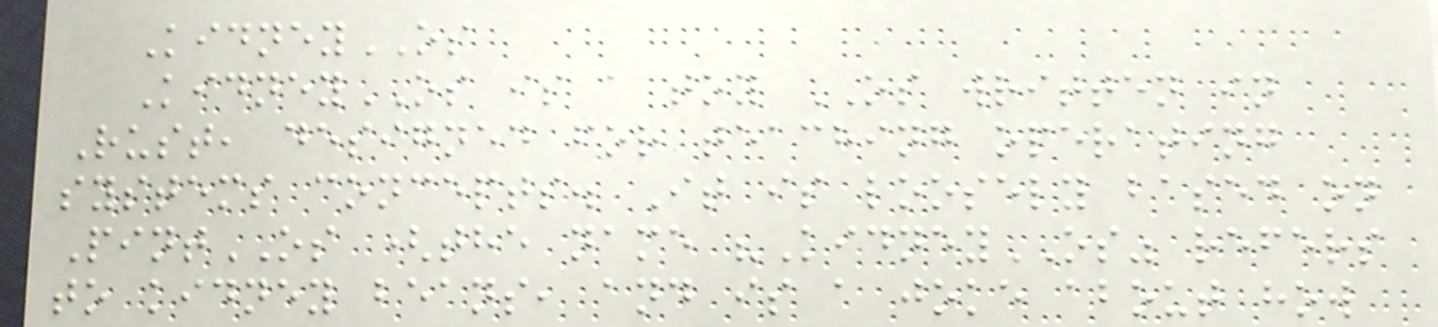KidneyOS
KidneyOS is a toy OS written in
Rust, designed for teaching operating
systems concepts. It is loosely based on
PintOS (the name "KidneyOS" refers
to kidney beans, and is a joke about how
